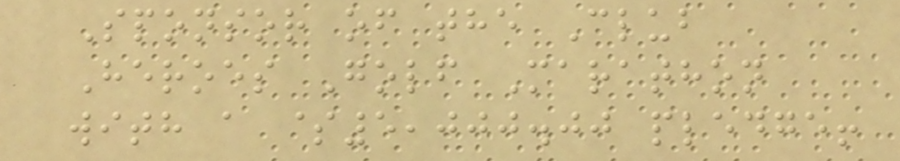Sponsor of the Club
Heroes Golf Marathon
with a $5,000.00 pledge!
